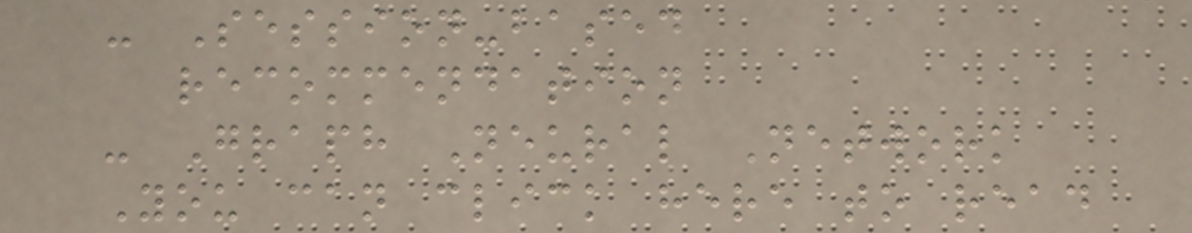- Session-based
recommendation
- Graph Neural Network
You can click here to read
